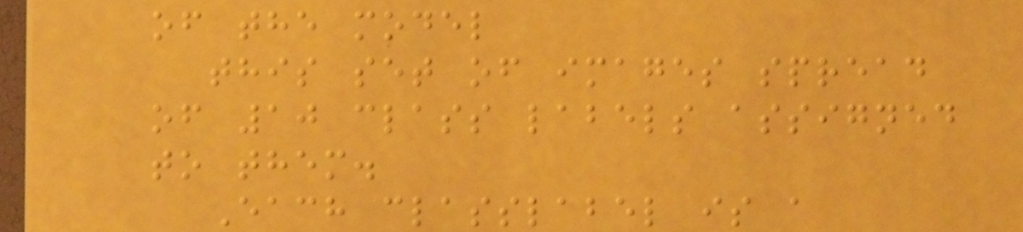of the model
this set of images spread
of 10 class labels assigned
to them.
Each classlabel is a
